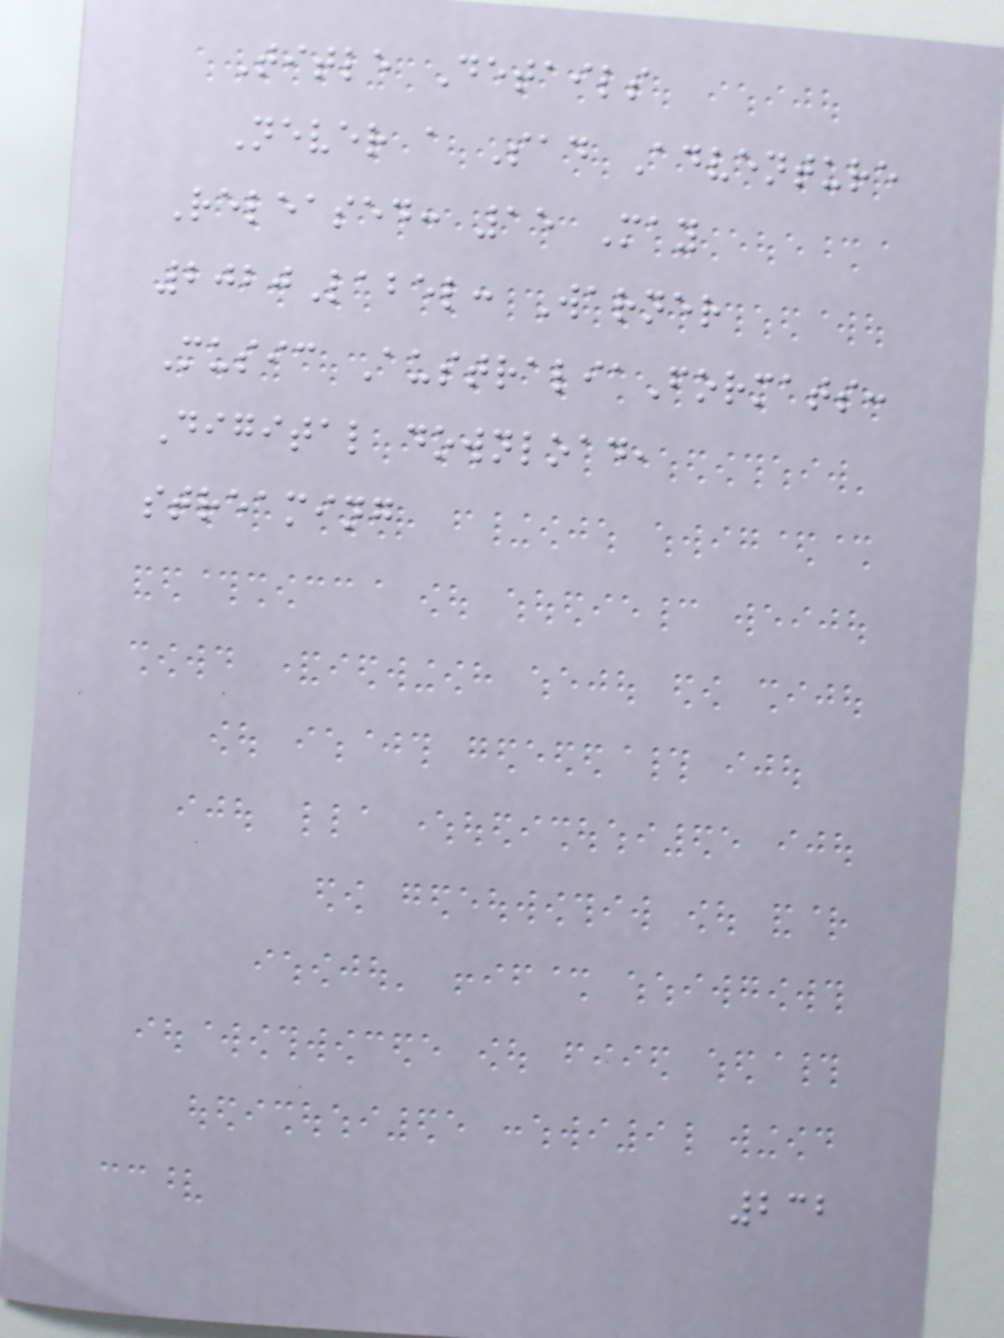Title Details
Never a Sad Adventure
Released: 15 May
2020Label: Warner
Music AustraliaFormats:
Digital download,
streaming
232
